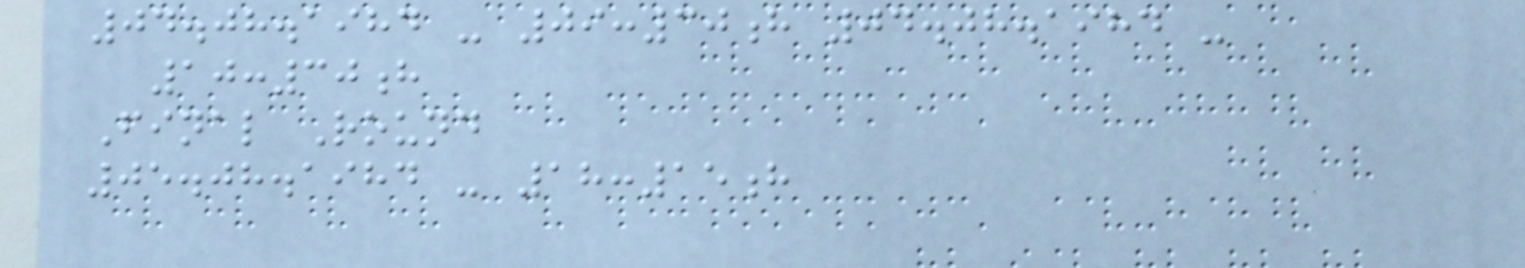04.08.1984 - 09:30h 04.08.1984 -
10:30h
Final Round
05.08.1984 - 18:15h
